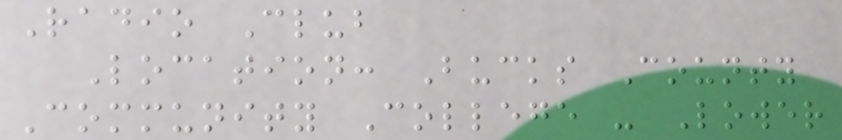Radio Club
Location: Bucks County
Community College - Lower
